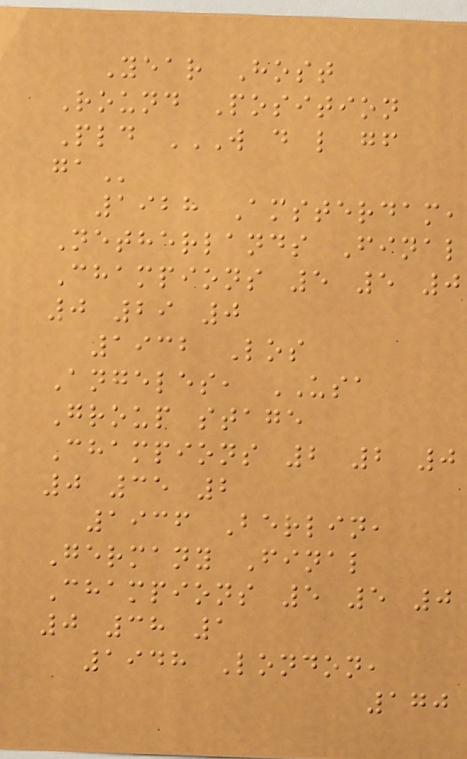Year Host
Round Position
Pld W D L GF
GA
1928 Amsterdam,
Netherlands Final
Champions 5 5 0
0 29 0
1932 Los
Angeles, USA
Group stage
Champions 2 2 0
0 35 2
1936 Berlin,
Germany Final
Champions 5 5 0
0 38 1
1948 London,
170
